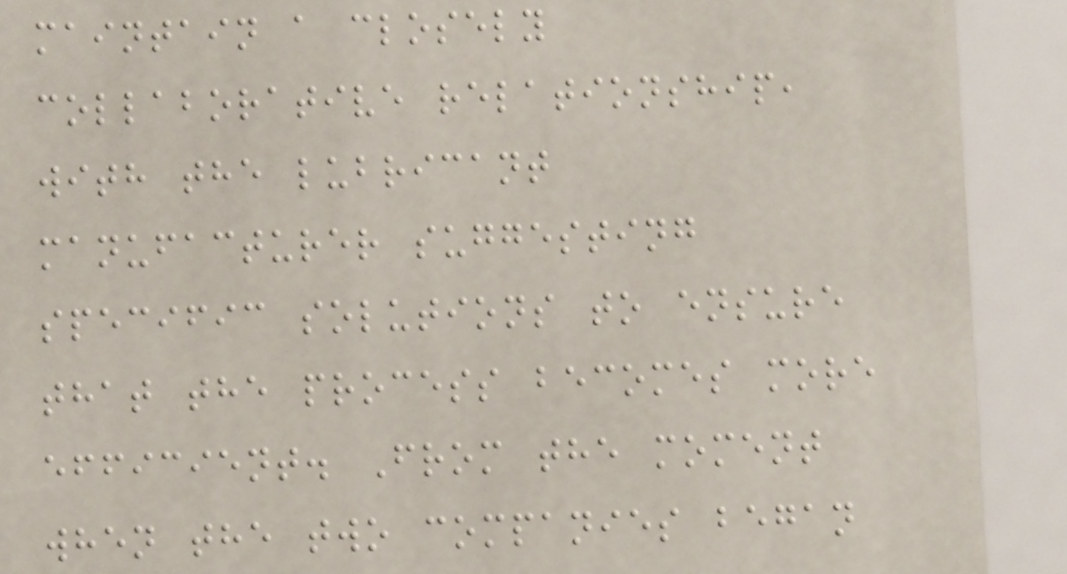maintain a closely
collaborative relationship,
with the lubricant
manufacturer suggesting
specific solutions to ensure
that the process becomes more
efficient. From the moment
when the two companies began
